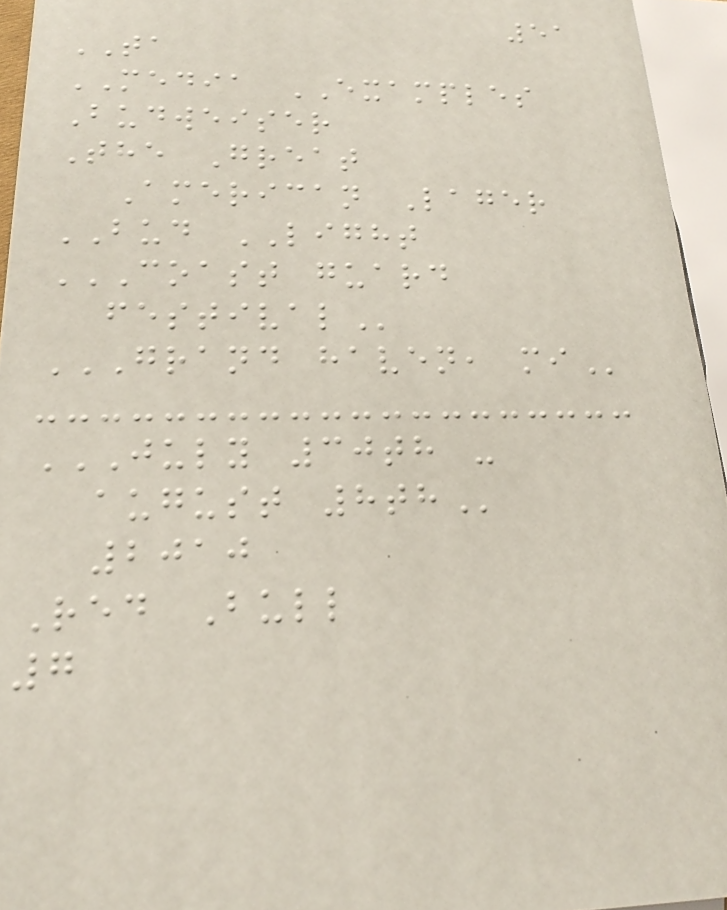51
TA
MEDIA EXAMPLES
Budweiser
The Great
American Lager
BUD LIGHT
COAST GUARD
FESTIVAL
GRAND HAVEN, MI
JULY 30TH -
AUGUST 8TH
2010
Red Bull
7
